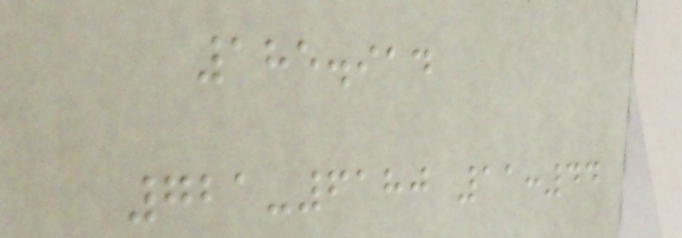185.914
721-6180 11:44
